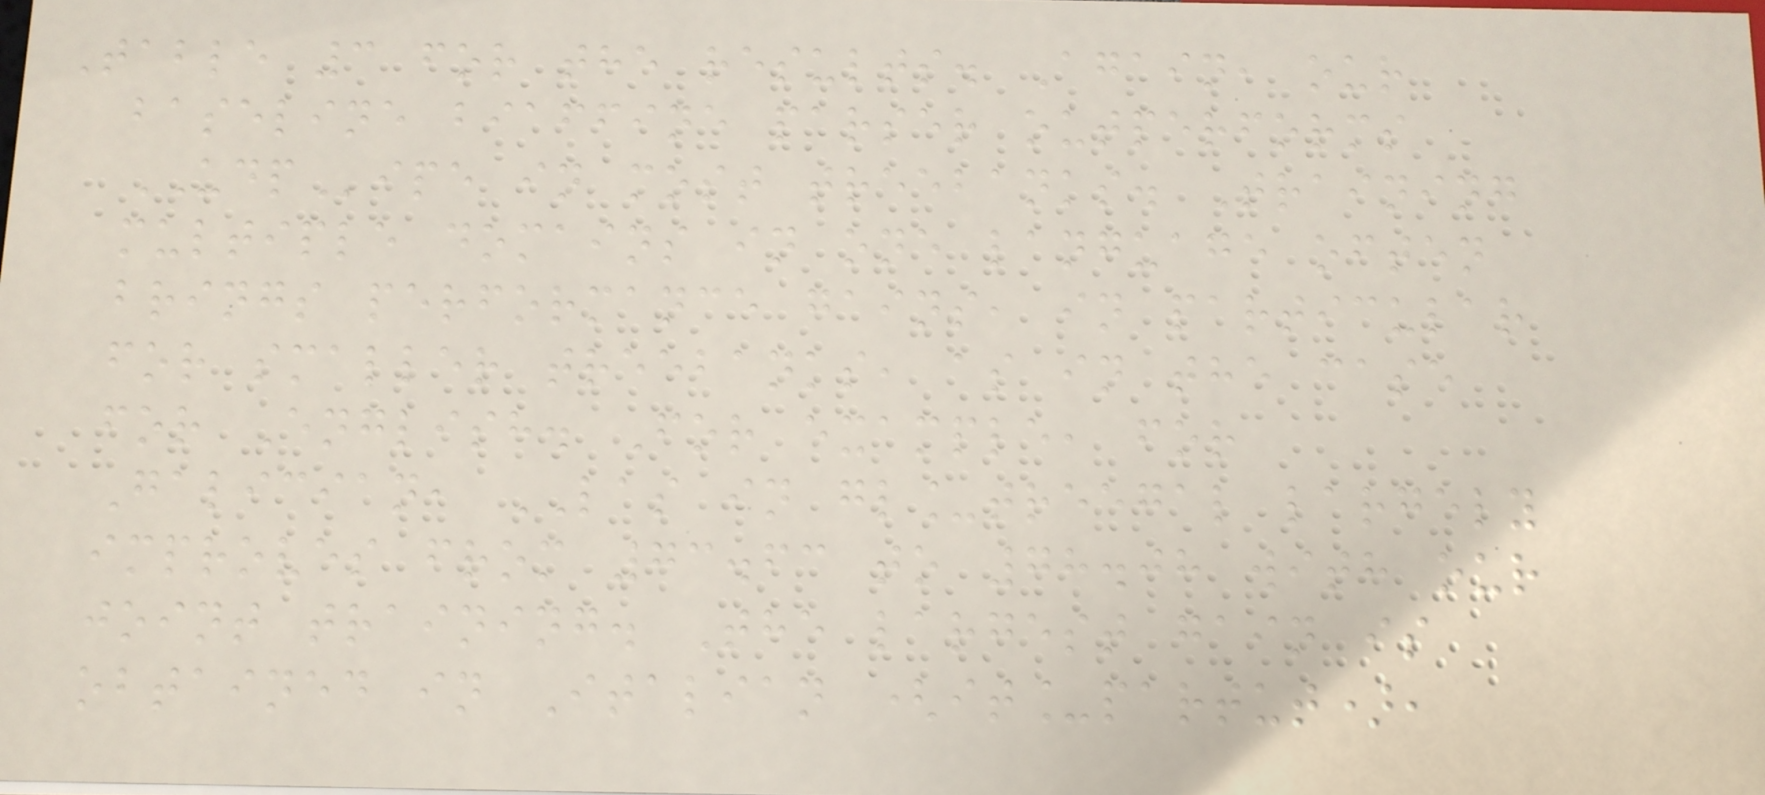Table 3 for the results. Again, our
baseline biaffine parser outperforms
UDPipe in most treebanks. Training
multiple domains in one language often
brings performance gains, in particular
for smaller treebanks, as in the case
for English. For example, for
Galician, LAS in gl_treegal largely
improves from 73.63 to 78.08 with our
joint training. The largest gain is
obtained in Italian (it_partut),
